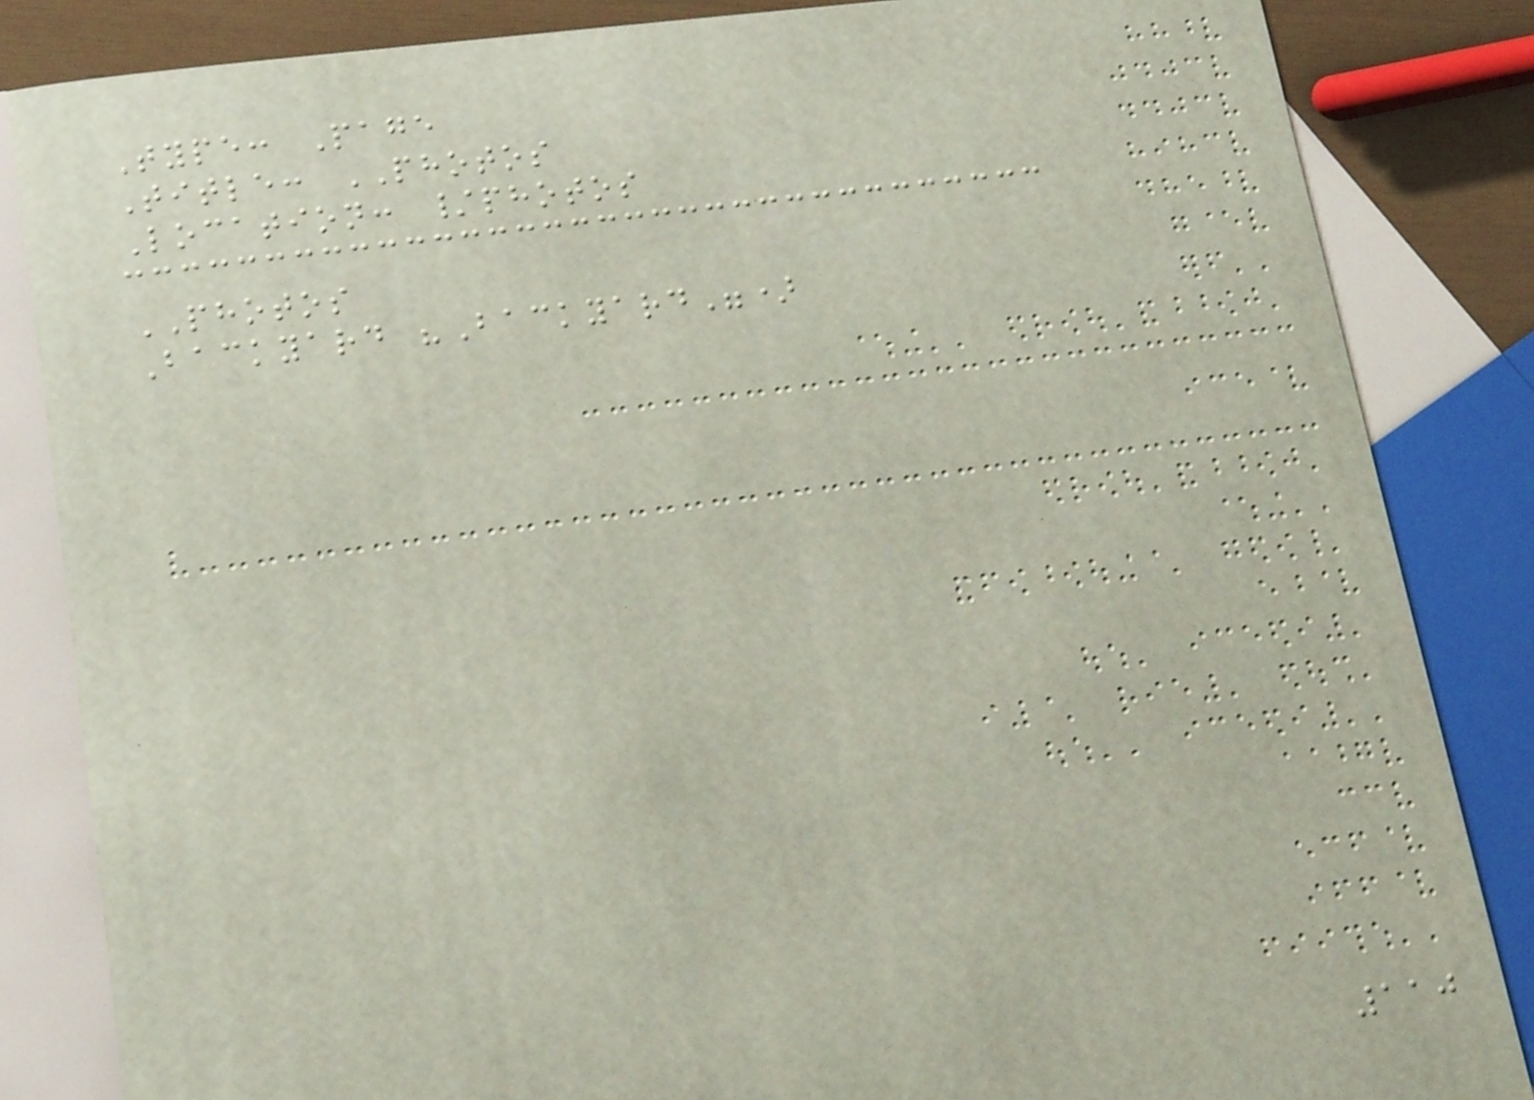Type: Page
Title: PHOTOS
Location: /photos
PHOTOS
Backyard "Backyard")
110
